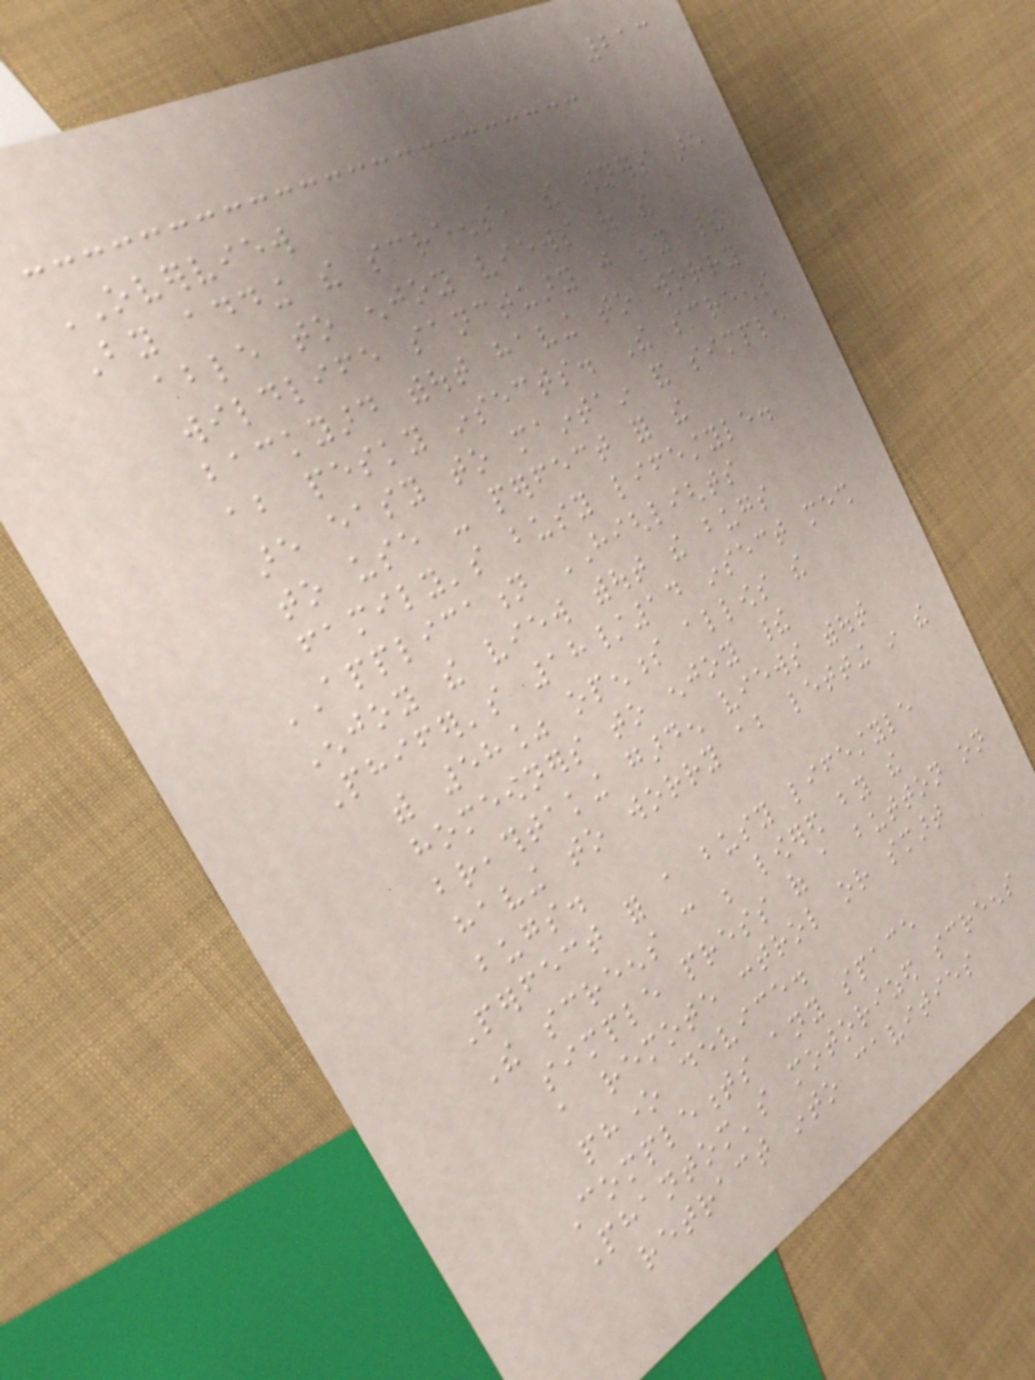213
OVERVIEW
By adding the screens, the owners are
able to enjoy views of the
wildlife sanctuary just beyond their
backyard without having to worry
about pesky insects. The screens
are easy to maintain and simple
to use - perfect for the
family's busy lifestyle.
APPLICATION HIGHLIGHTS
Enjoy the view without the bugs
Phifer's 18/14 insect mesh
with 58% openness allows the
homeowners to enjoy their
breathtaking garden views without
having to worry about letting in the
bugs.
Perfect for a busy lifestyle
The screens can be lowered by the
simple press of a button on
a remote control or smart
phone device.
Complements any space
Phantom's motorized screens
retract into cavities
